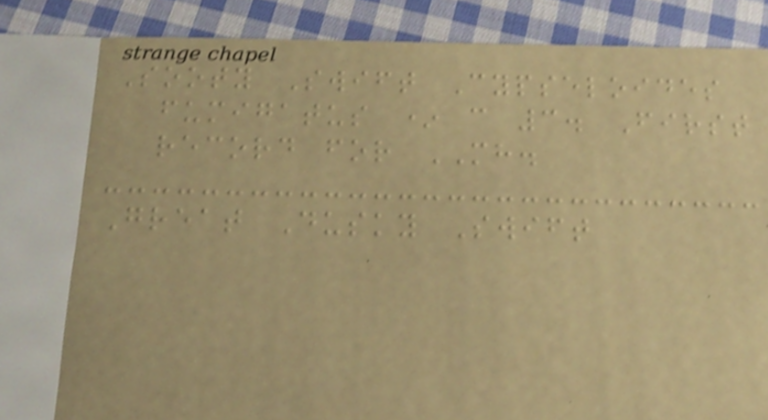Sooty Swift Cypseloides
fumigatus * c 3. First
record for MH.
Great Dusky Swift
